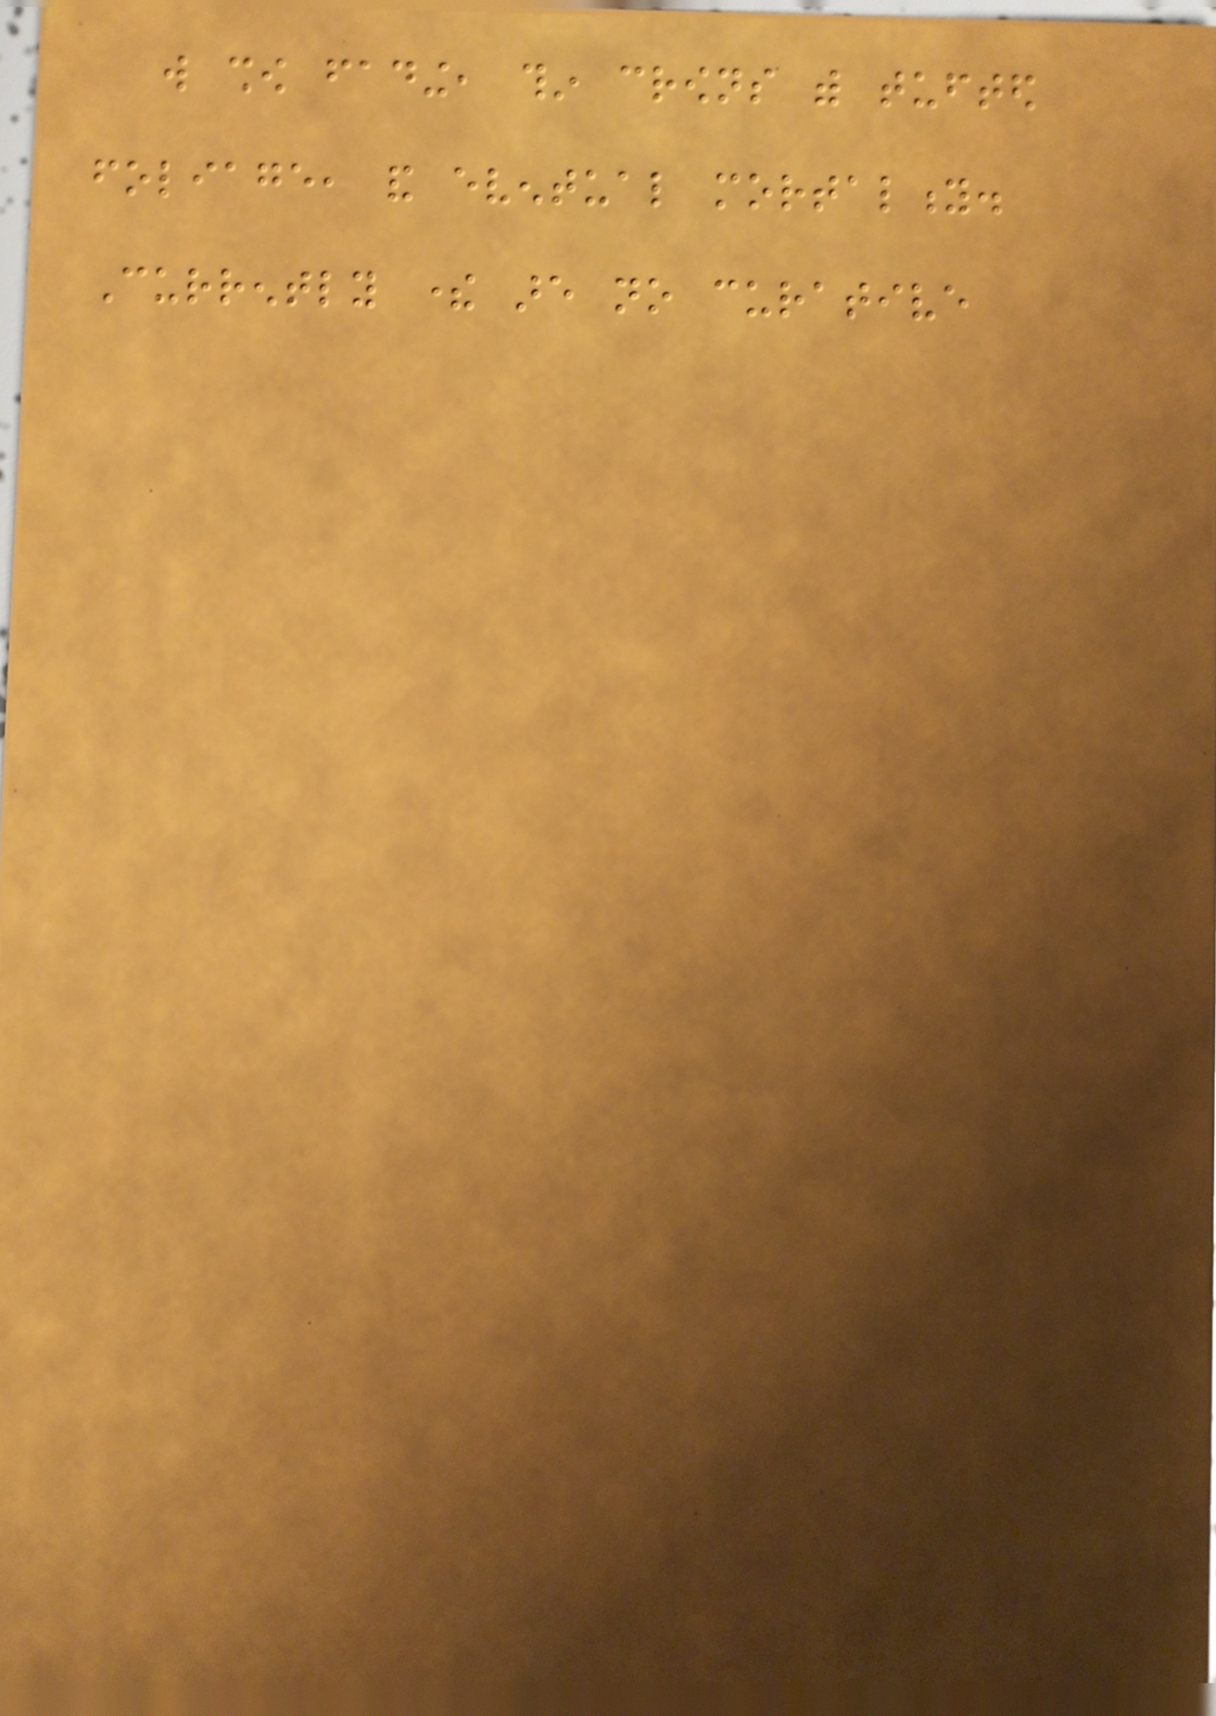will show fading, thin crowns with tufted
foliage, and eventual mortality.
Currently there are no curative
